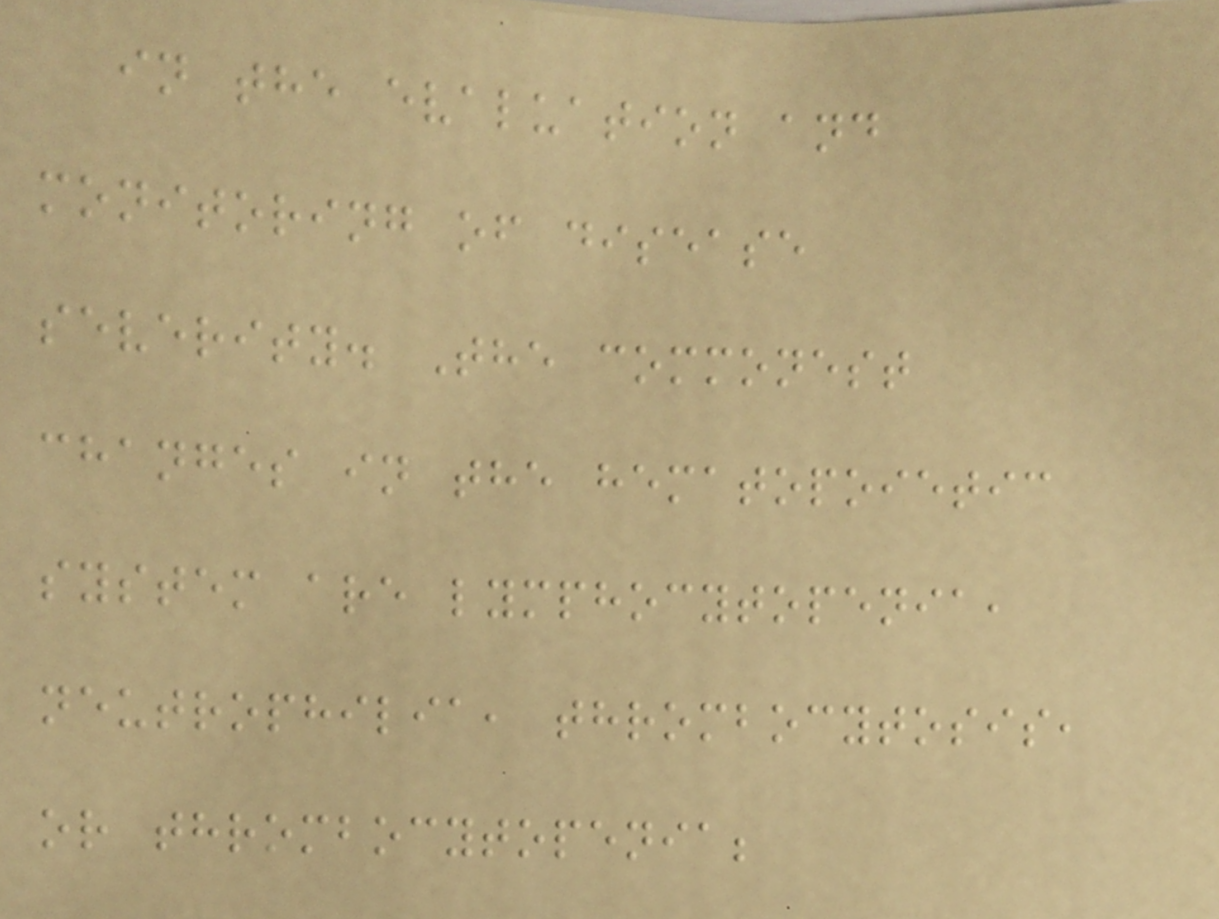in the evaluation and
monitoring of disease
severity. The commonest
changes in the hematopoietic
system are lymphocytopenia,
neutrophilia, thrombocytosis,
or thrombocytopenia;
